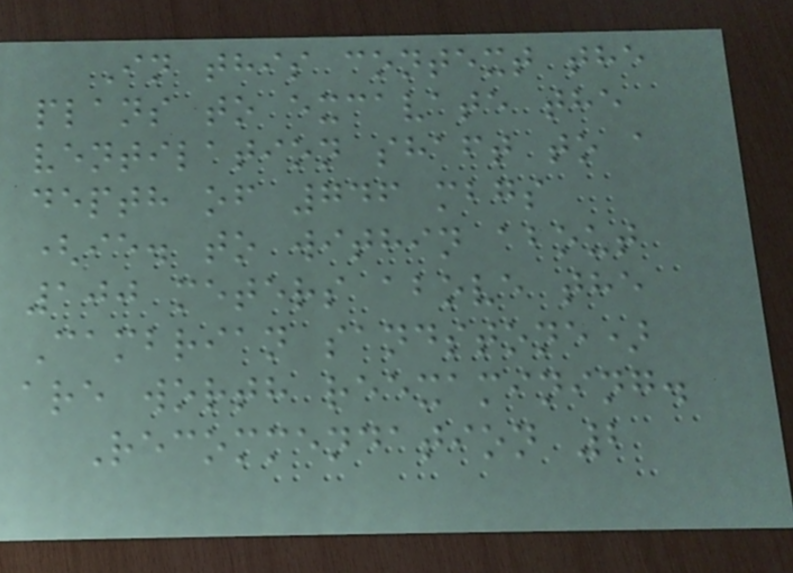In this context the
plans to excavate the
ventilation shaft to a
depth of 746 mbgs
(ie. to within about
100 meters above the
Cambrian sandstone)
are worth reexamining.
Recommendation 2
